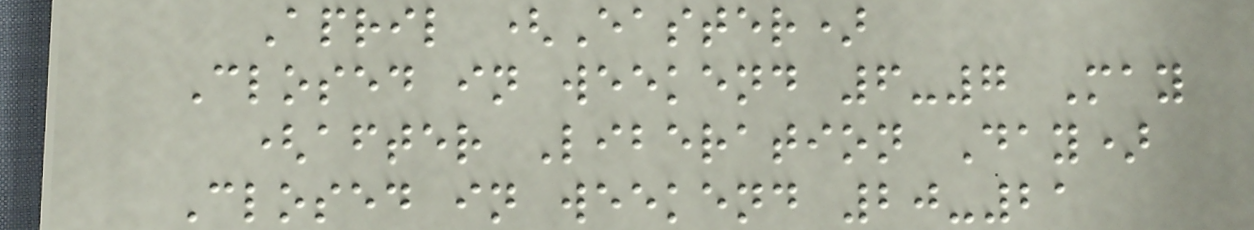April (Easter)
Closed in weekend 6-7 May
(after Liberation Day)
Closed in weekend 20-21
